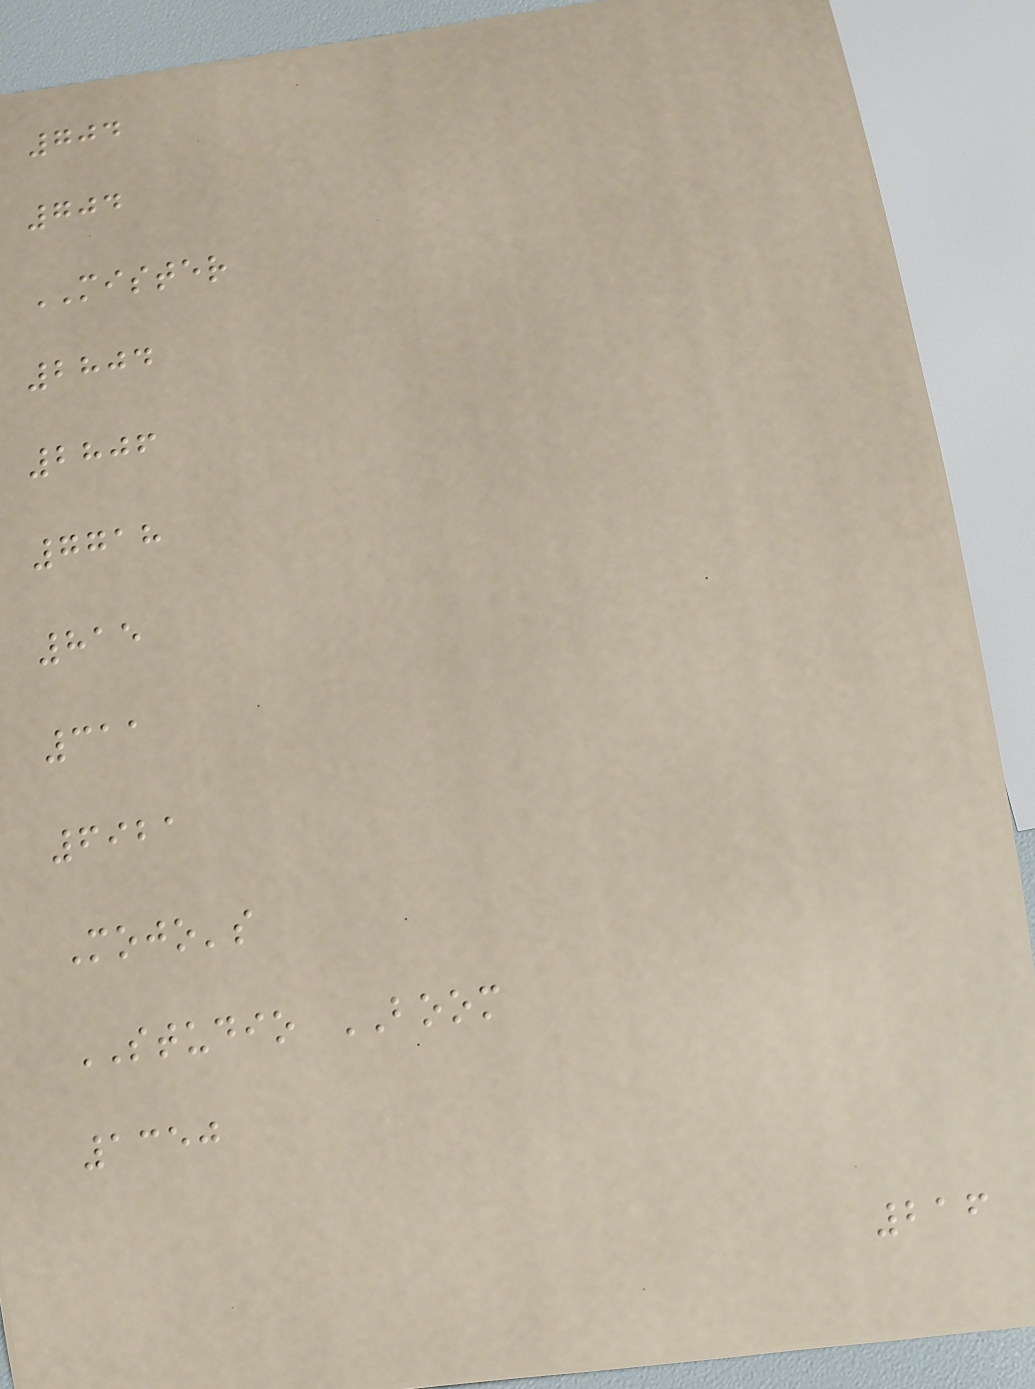704
704
MISTER
2804
2806
7718
815
311
6921
Mojo's
STUDIO BOOM
1350
216
